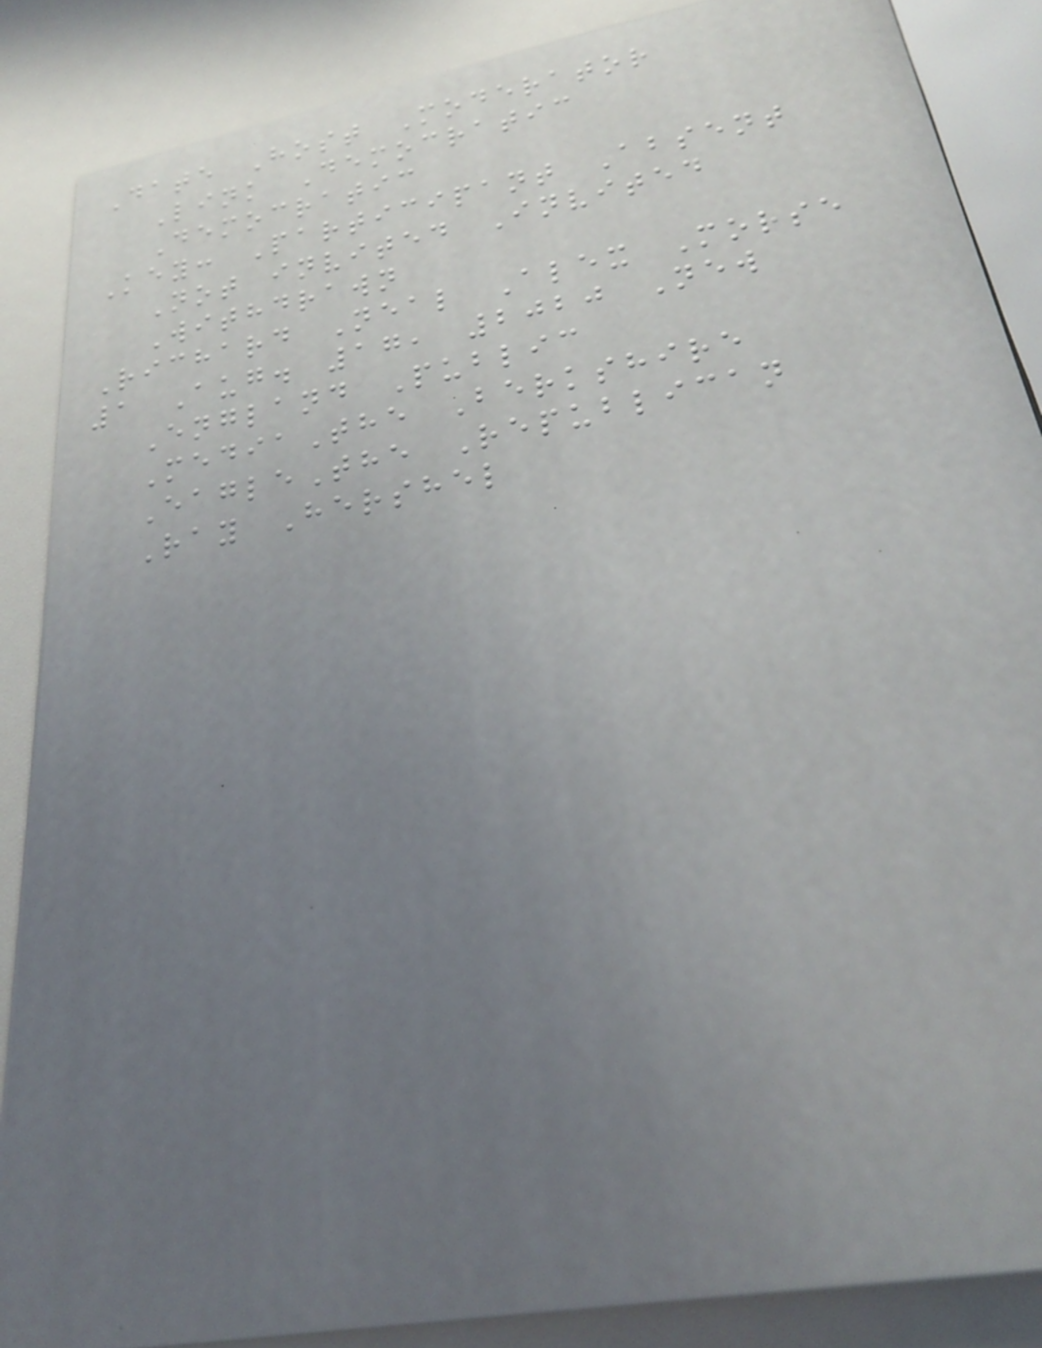Date Host Moderator
Link Democratic
Democratic
Key: Participant Absent
Not invited Invited
Withdrawn
Richard Neal Alex Morse
1 Aug. 17, 2020 New
England Public
MediaThe Berkshire
EagleThe Republican
Ray Hershel
